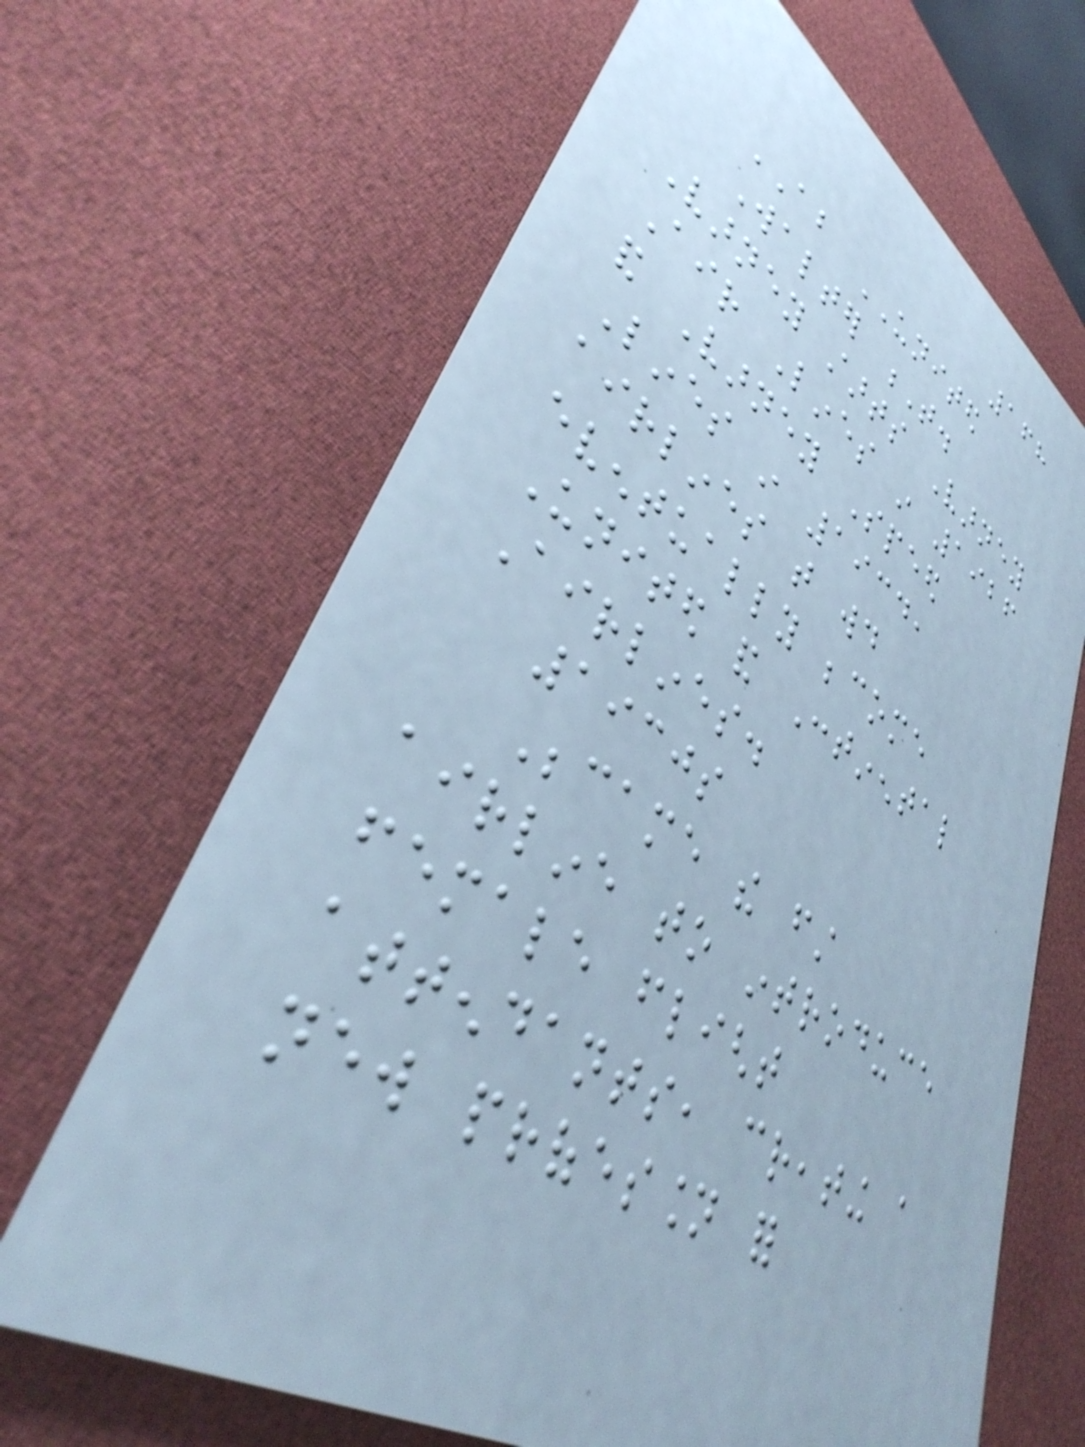168
ABOUT UNITED
Walter T.
Varney starts Varney
Air Lines in 1926
and Varney Speed
Lines in 1934,
airlines that would
eventually become
United and Continental
Airlines.
1930s
Became the first
airline to introduce
female flight
attendants, creating a
new profession for
